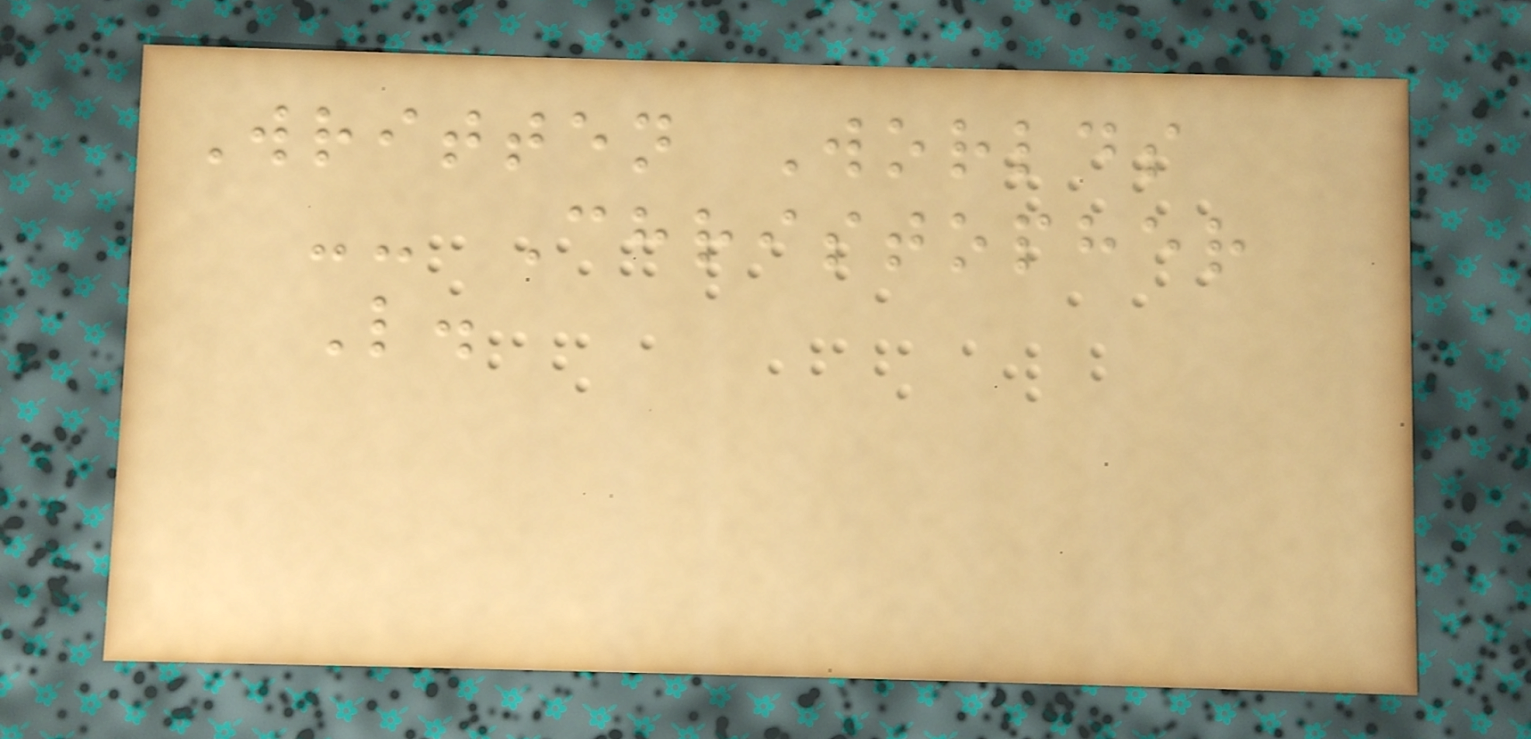Written Worlds
-- Christopher
L.
